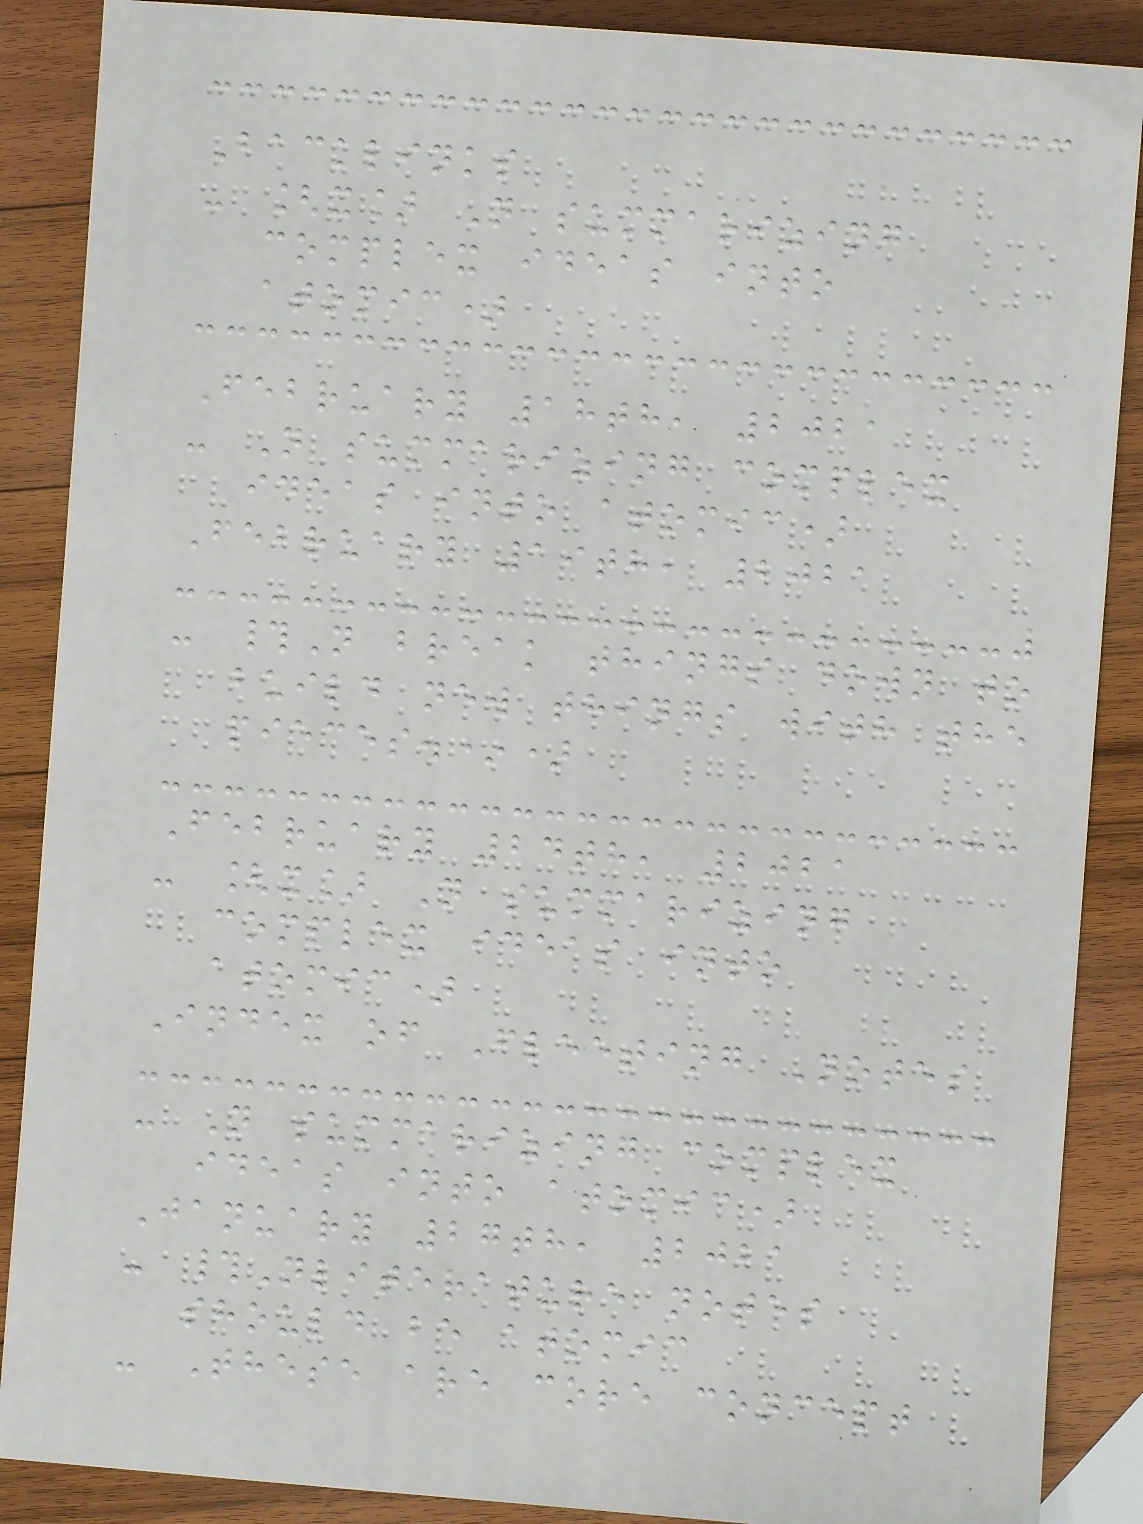Backlinks
- [x] N summarizing
complex ideas into
atomic)
February 18th, 2021
- N summarizing complex
ideas into atomic)
February 19th, 2021
- #N break things down to
build new things with the
pieces.*)
February 24th, 2021
- [x] N summarizing
complex ideas into
atomic)
Index of Fleeting Notes
- N summarizing complex
ideas into atomic)
January 27th, 2021
- #Nliterature notes
should be atomic
- These are core concept
